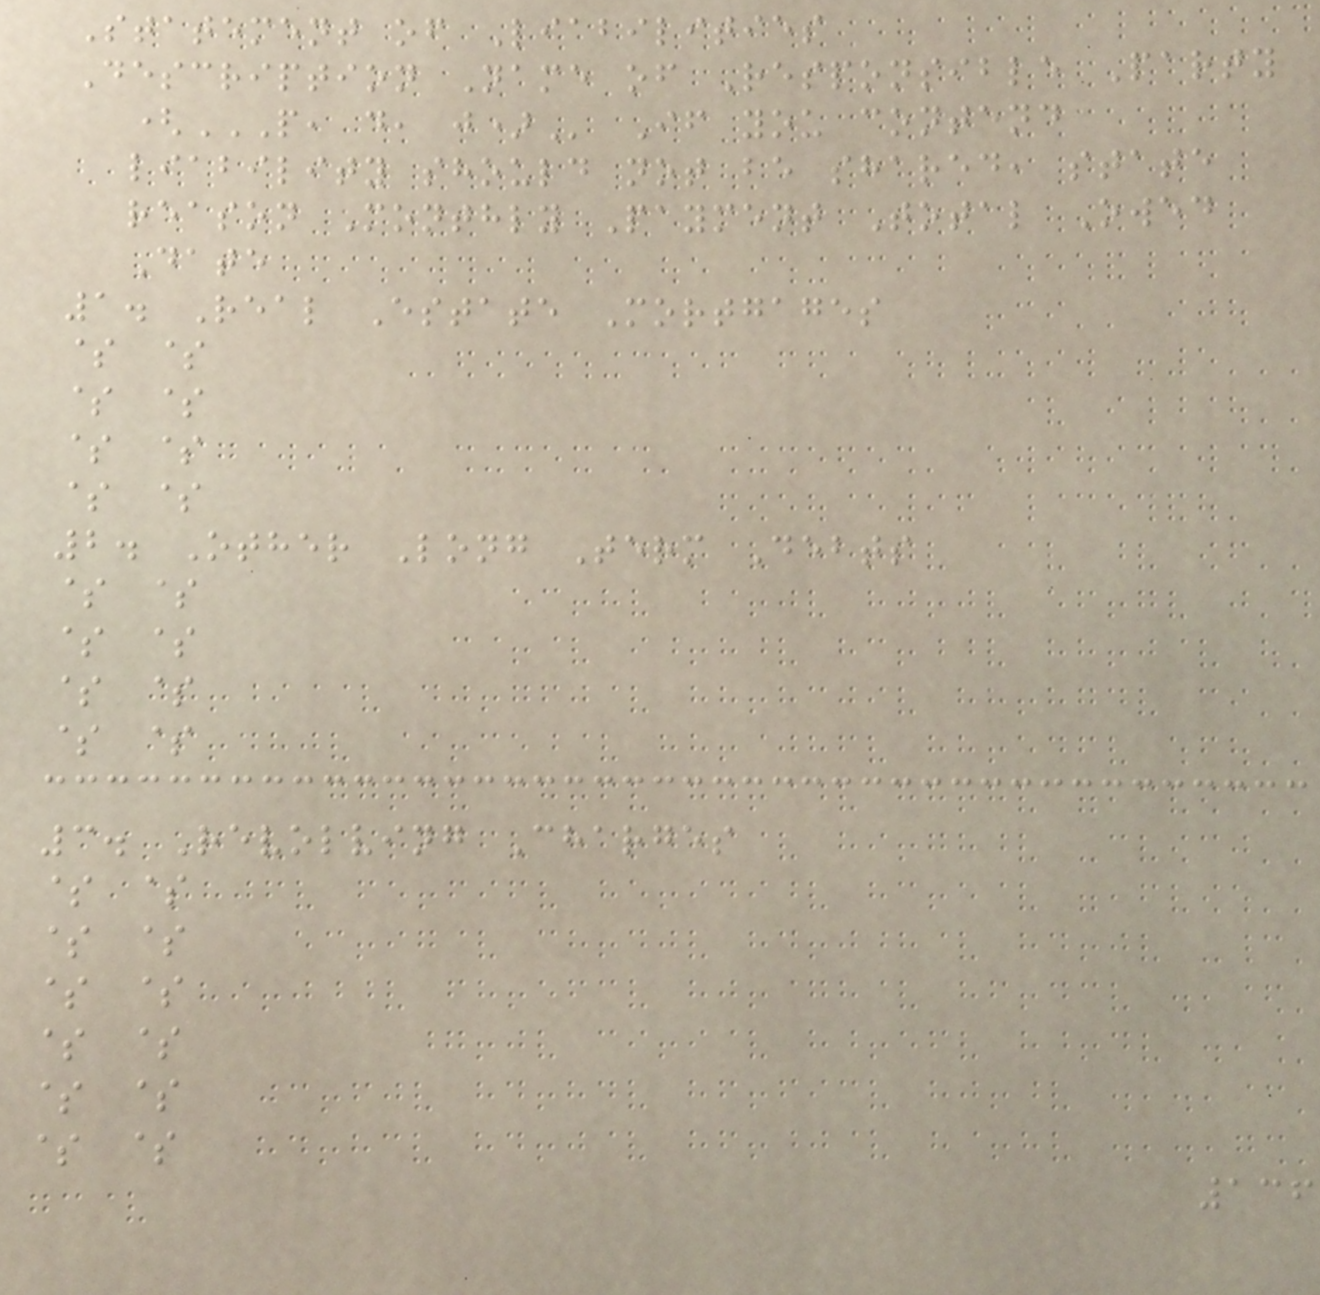Statement of Liabilities
Description Name of Responsible Party
(P, D, J) If you contend
liability should not be shared, state
reason Monthly Payment Total Owed
Date
1. Real Estate Mortgages
$ $
$ $
$ $
$ $
2. Other Long Term Debts
$ $
$ $
$ $
$ $
3. Revolving Charges
$ $
$ $
$ $
$ $
$ $
$ $
136
